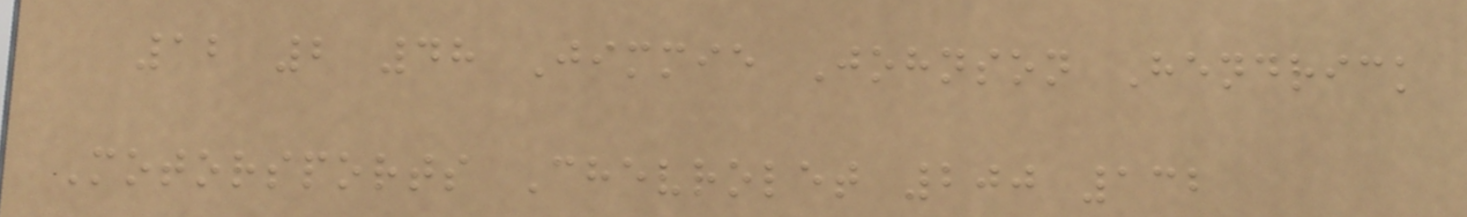12 2 48 Jimmie Johnson Hendrick
Motorsports Chevrolet 200 132
